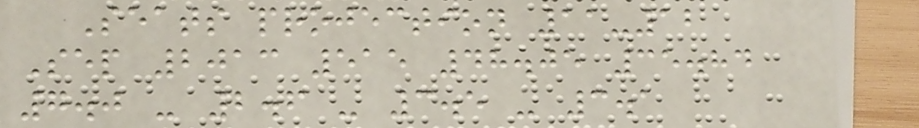Seats projection 11-12
Sep 2013 515 48.05 35.84
7.0 - 2.6 - 3.5 - 3.1
